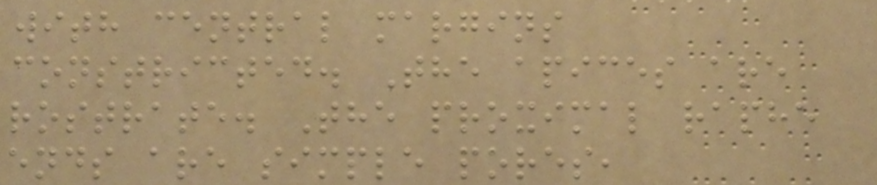with central margins
constricted. The apices are
rostrate. The proximal raphe
ends are simple pores,
